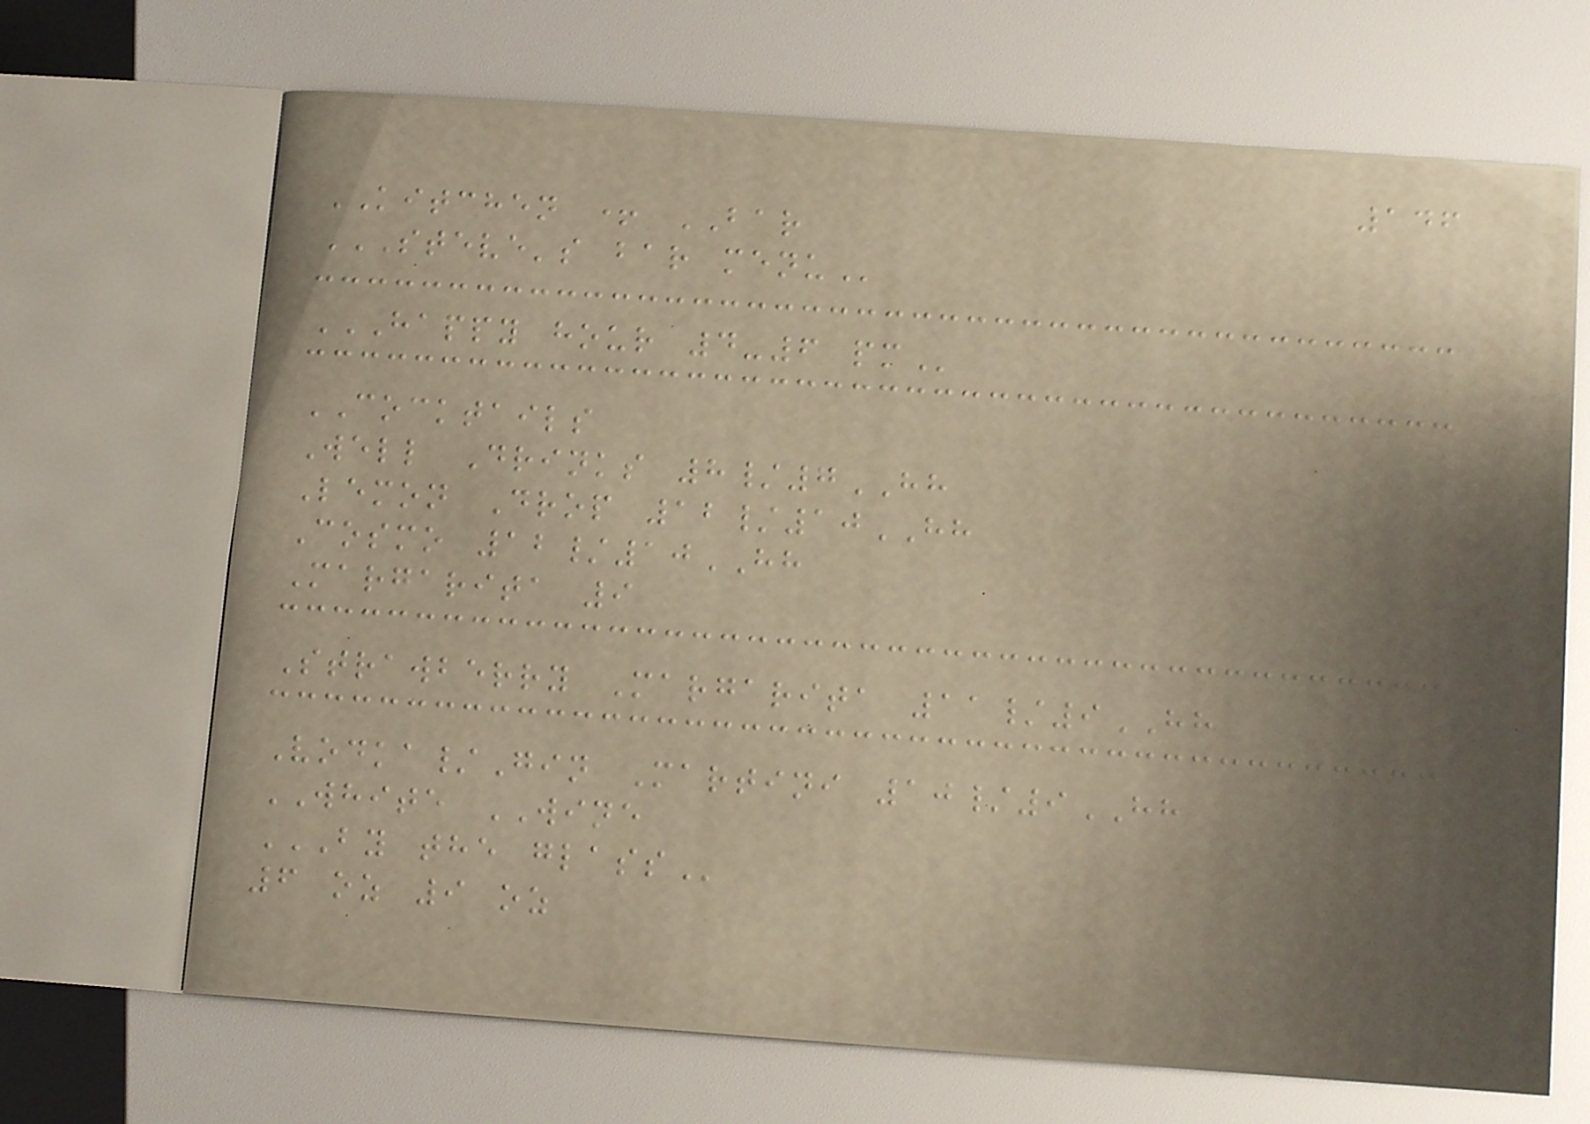146
KITCHEN + BAR
STEVE'S BAR MENU
HAPPY HOUR 4-6 PM
COCKTAILS
Well Drinks 8/7HH
Lemon Drop 12/10HH
Cosmo 12/10HH
Margarita 9
Strawberry Margarita 11/9HH
Vodka/Gin Martini 10/9HH
WHITE WINE
BY THE GLASS
6 oz 9 oz
